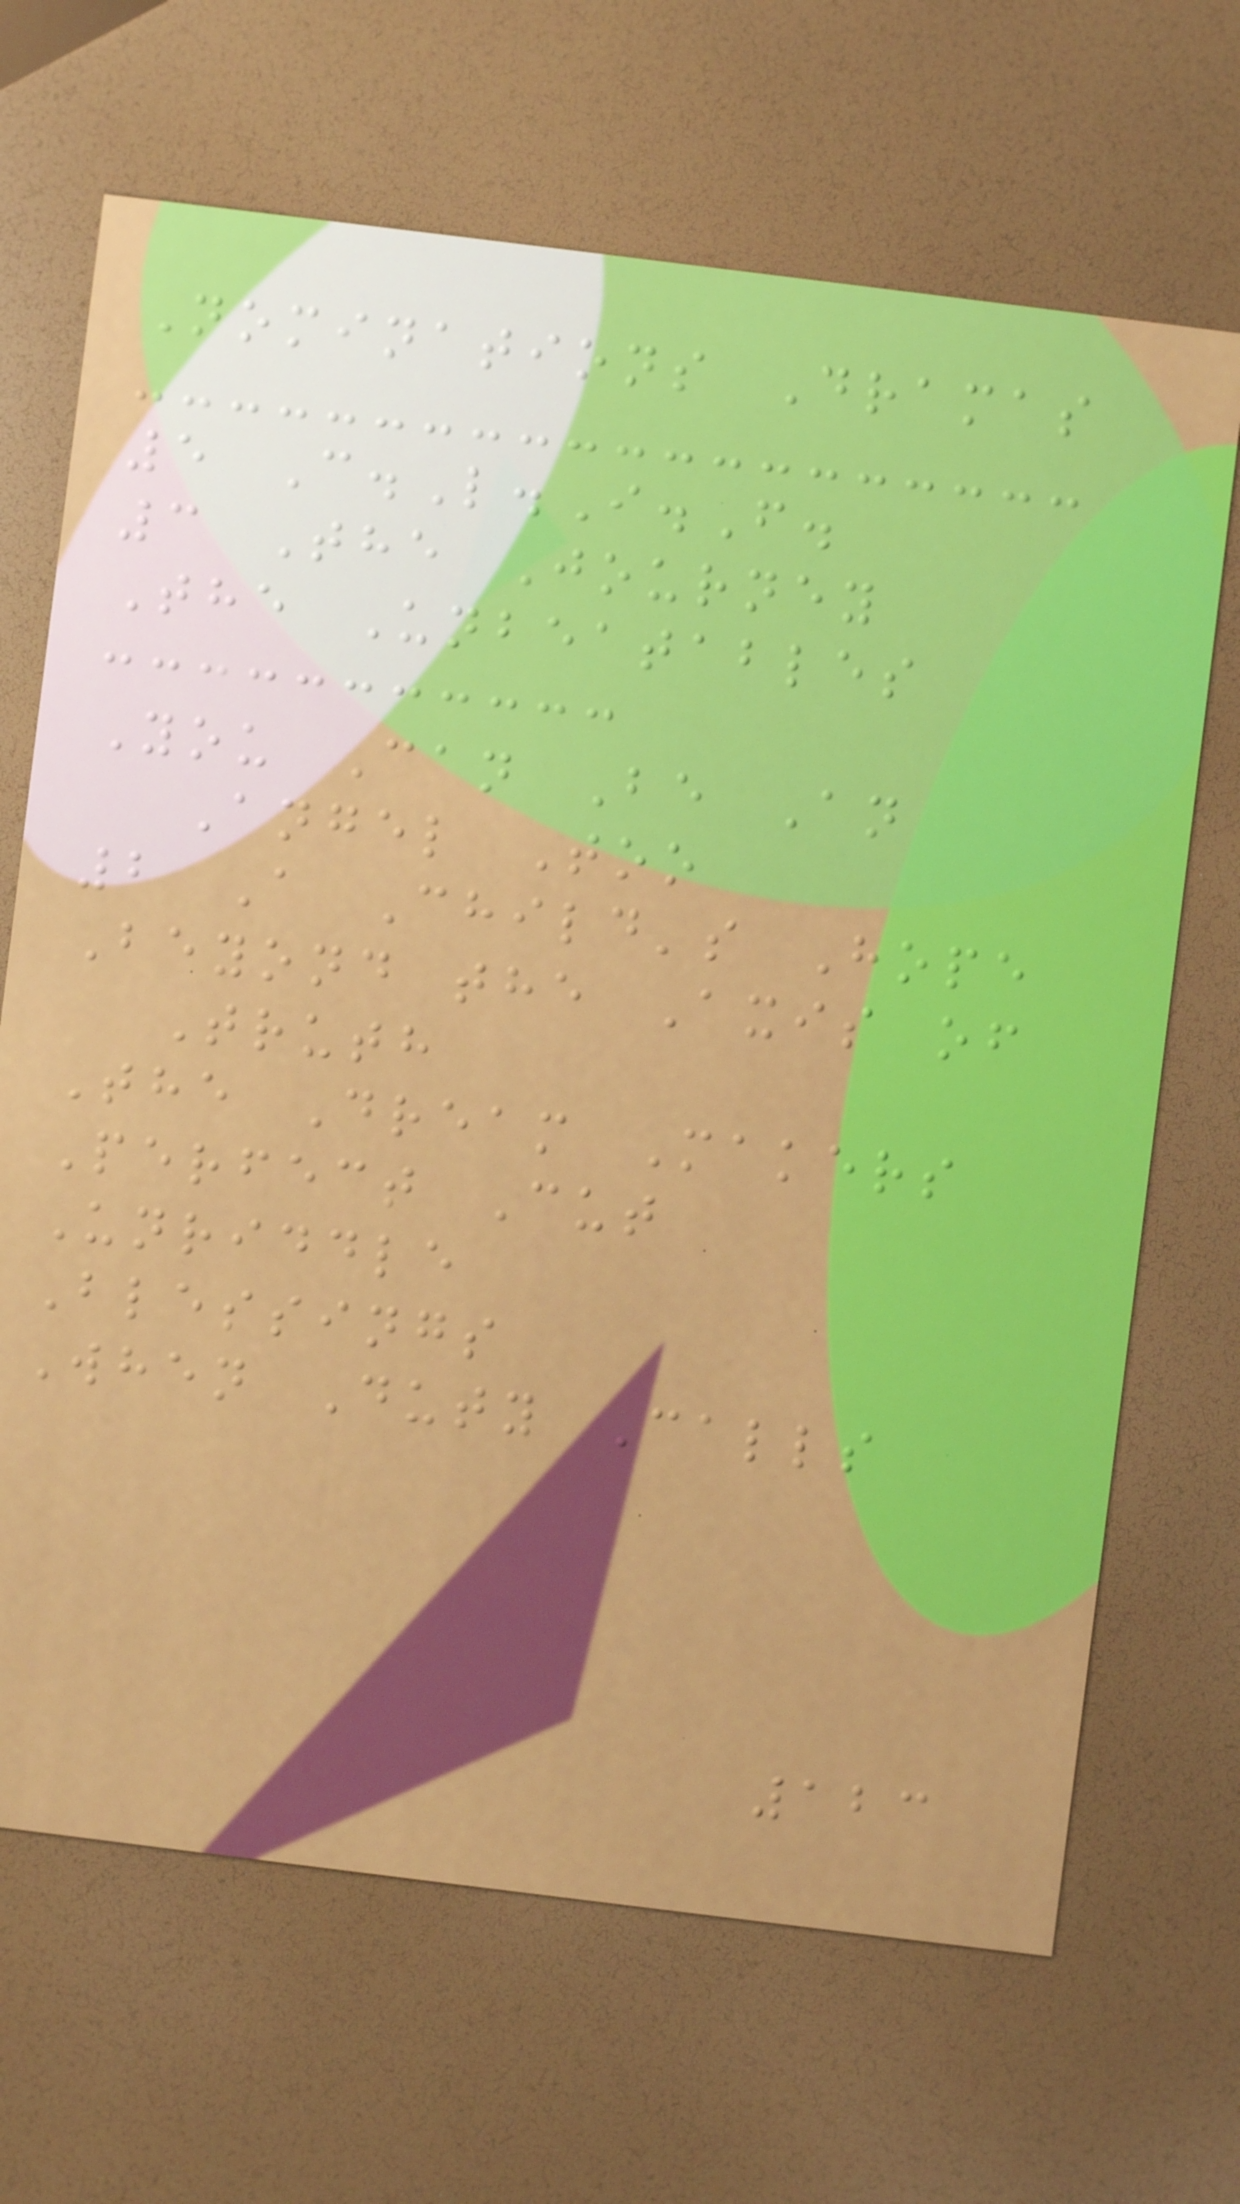Nominations Dramas
5 C.L.I.F.
3 The Journey
The Unbeatables
You Can Be An
Angel Too
2 A Child's Hope
Beyond the Axis of
Truth
The Dream Makers
Perfect Cut
Unriddle
Blessings
When Duty Calls
123
